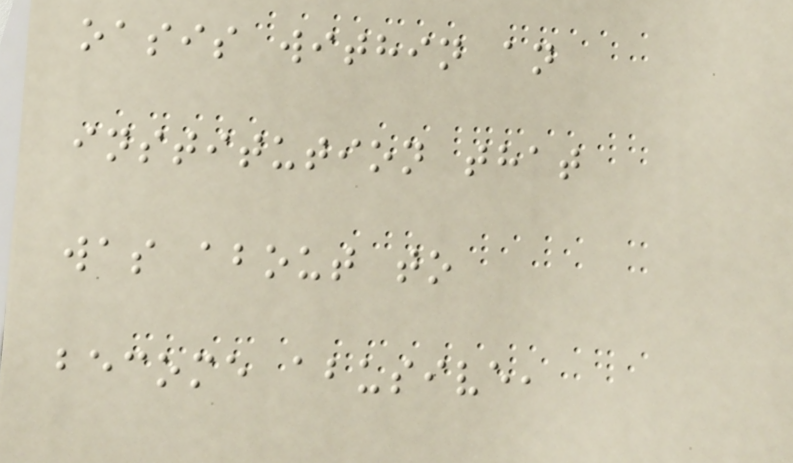oasis within an
institution that
was about to
become abusive,
